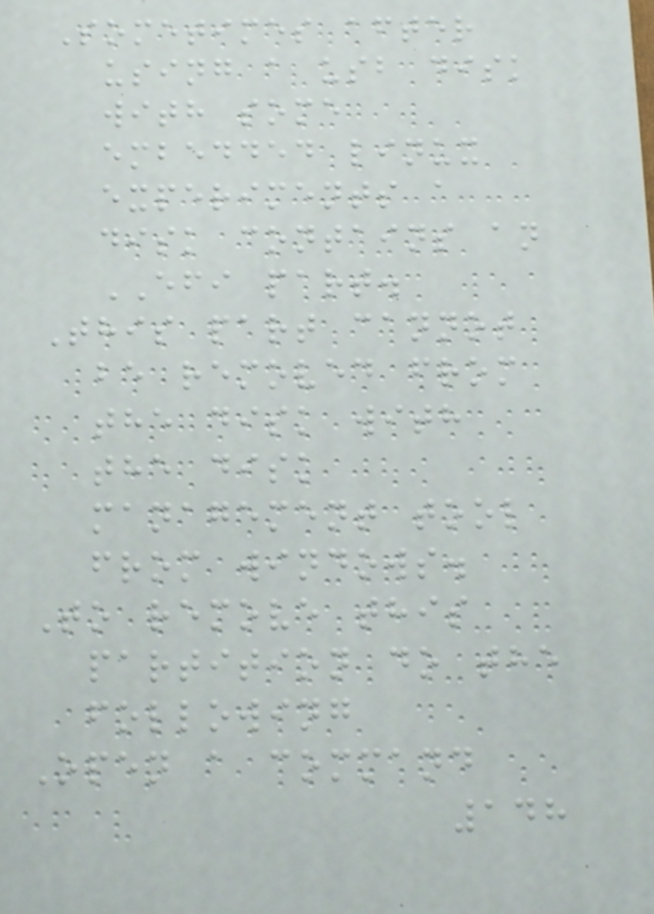Sometimes after
using a usb disk
with some
embedded linux
experiments a
disk contains an
EFI part.
This part cannot
be removed from
the disk with
the disk
management tool
from windows.
To remove this
partition do the
following
Open a command
148
